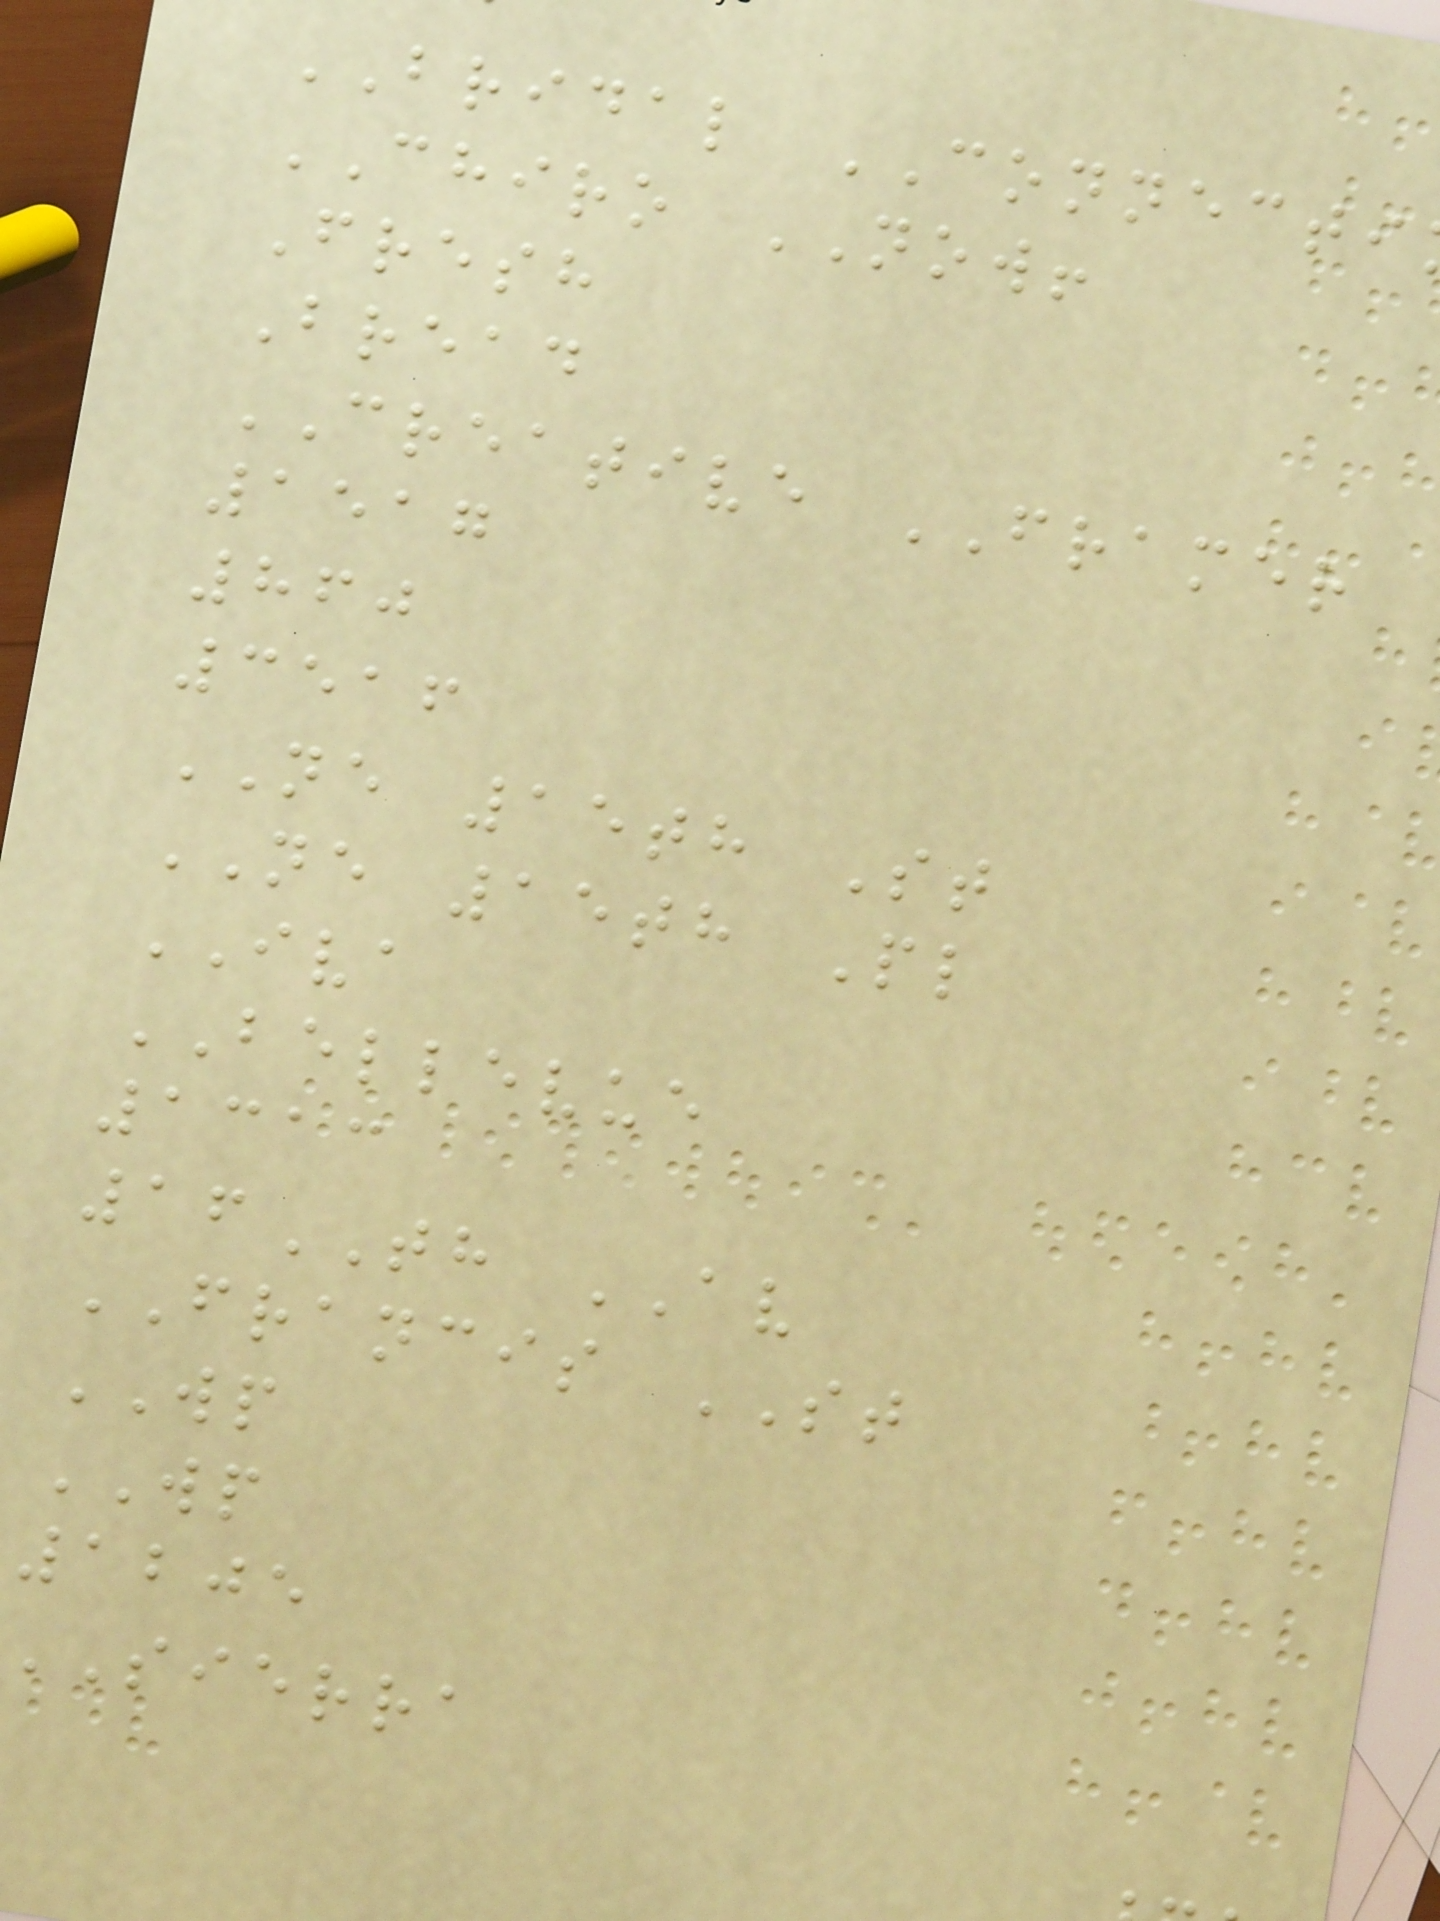BRIDAL CONNECTI
CHIRO NOW!
Fresh
Bread
CREATIVE FRAMER
1517
860
3516
NE 15th St
NE 15th Pl
IVA
BELLEVUE
1313
16TH AV
FRANCIS ST
WP
WP
1205
SIERRA
